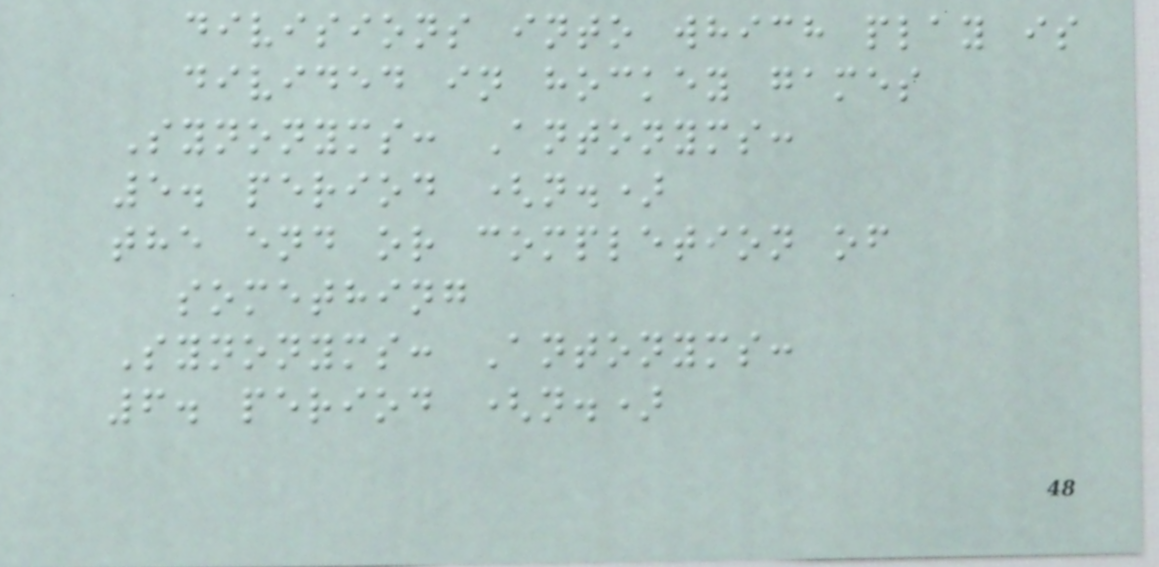divisions into which play is
divided in hockey games
Synonyms: Antonyms:
5. period (n.)
the end or completion of
something
Synonyms: Antonyms:
6. period (n.)
